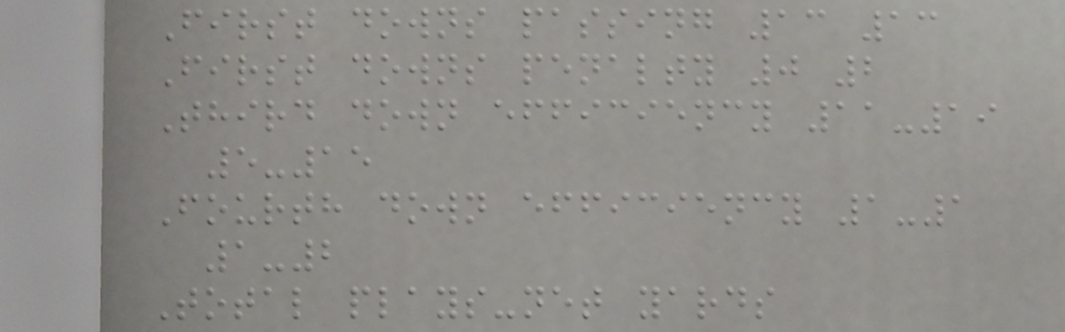First downs passing 13 13
First downs penalty 0 2
Third down efficiency 11-19
5-15
Fourth down efficiency 1-1
1-2
Total plays-net yards
